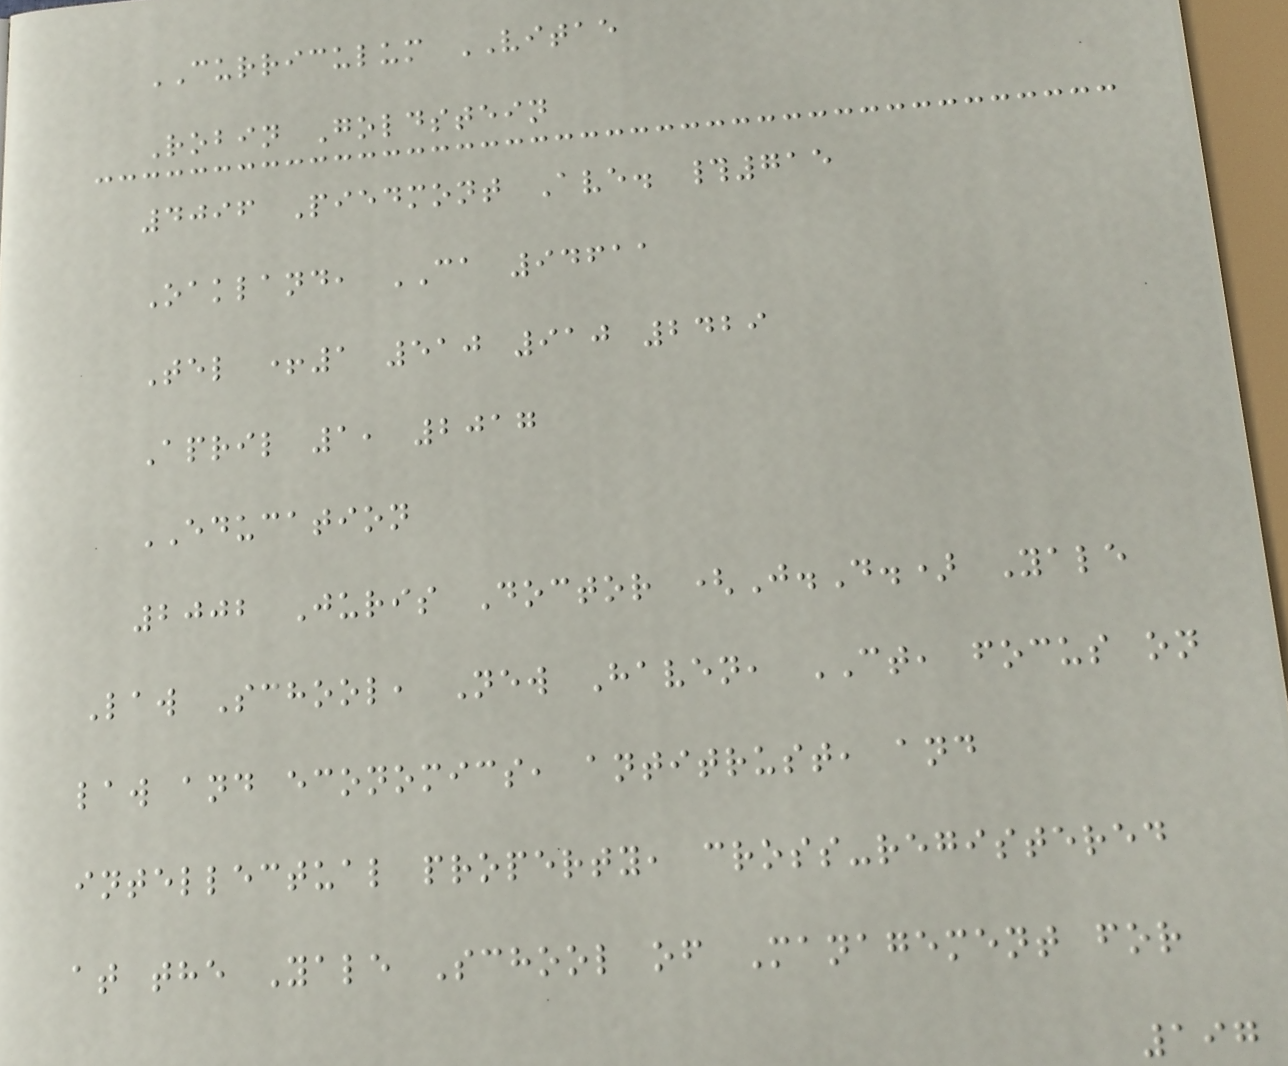CURRICULUM VITAE
Robin Goldstein
4096 Piedmont Ave. #715
Oakland, CA 94611
Tel +1 510 910 2429
April 1, 2017
EDUCATION
2002 Juris Doctor (J.D.) Yale
Law School, New Haven, CT, focus on
law and economics, antitrust, and
intellectual property, cross-registered
at the Yale School of Management for
197
